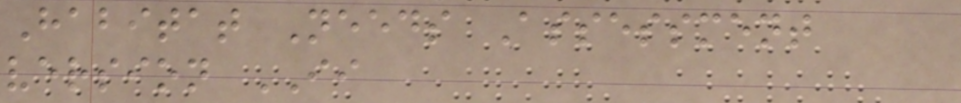Habitat Needs Assessment
version II
